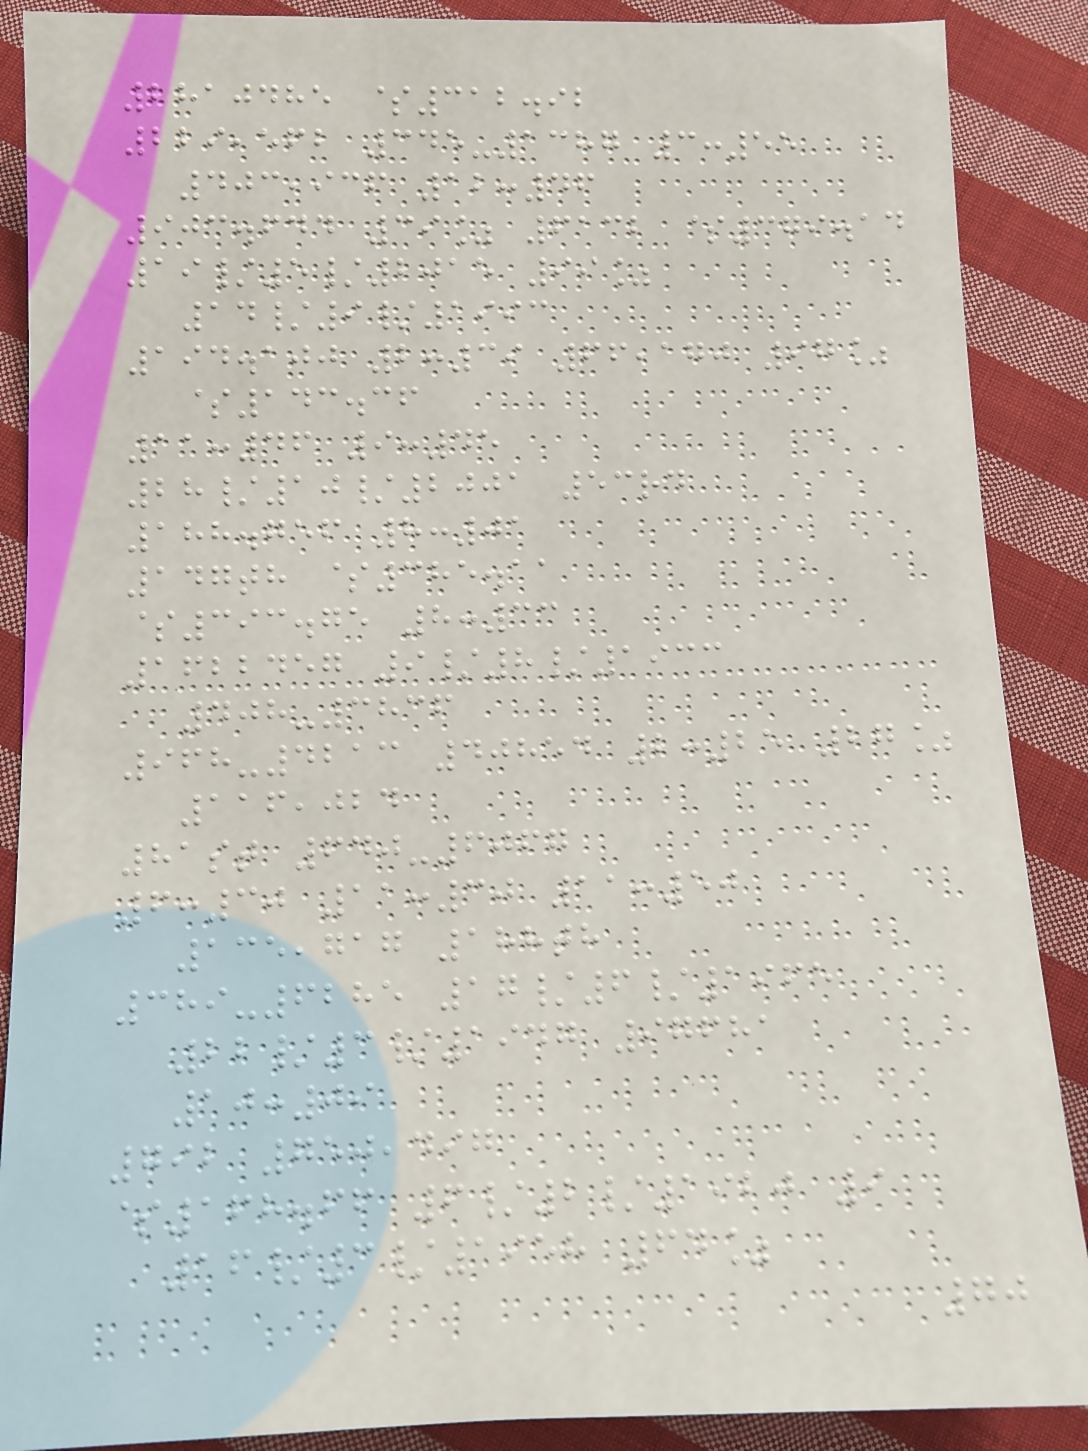2810485 $312.92
229,562 345-1387 3:55
403,936 12:46
903.644 39% 6132 $379.14
19/5/2015 99%
14/9/1993
194.100 2:39 66,170 97%
$143.36
11:46 9:45
28/10/2001 53rd
188.756 8:01
147th $385.11
$393.75 8:33
1622457 9/8/1933
408-3836
968-4213 40854 2:25 27%
116,024
81st 640-6067
6:30 11:30 11:50
135,717 188th
389-6285 17/6/1965
22/3/1947 97681
10:09
792 750,497
$168.66 6/2/1920 9
16/3/1958 64%
70
